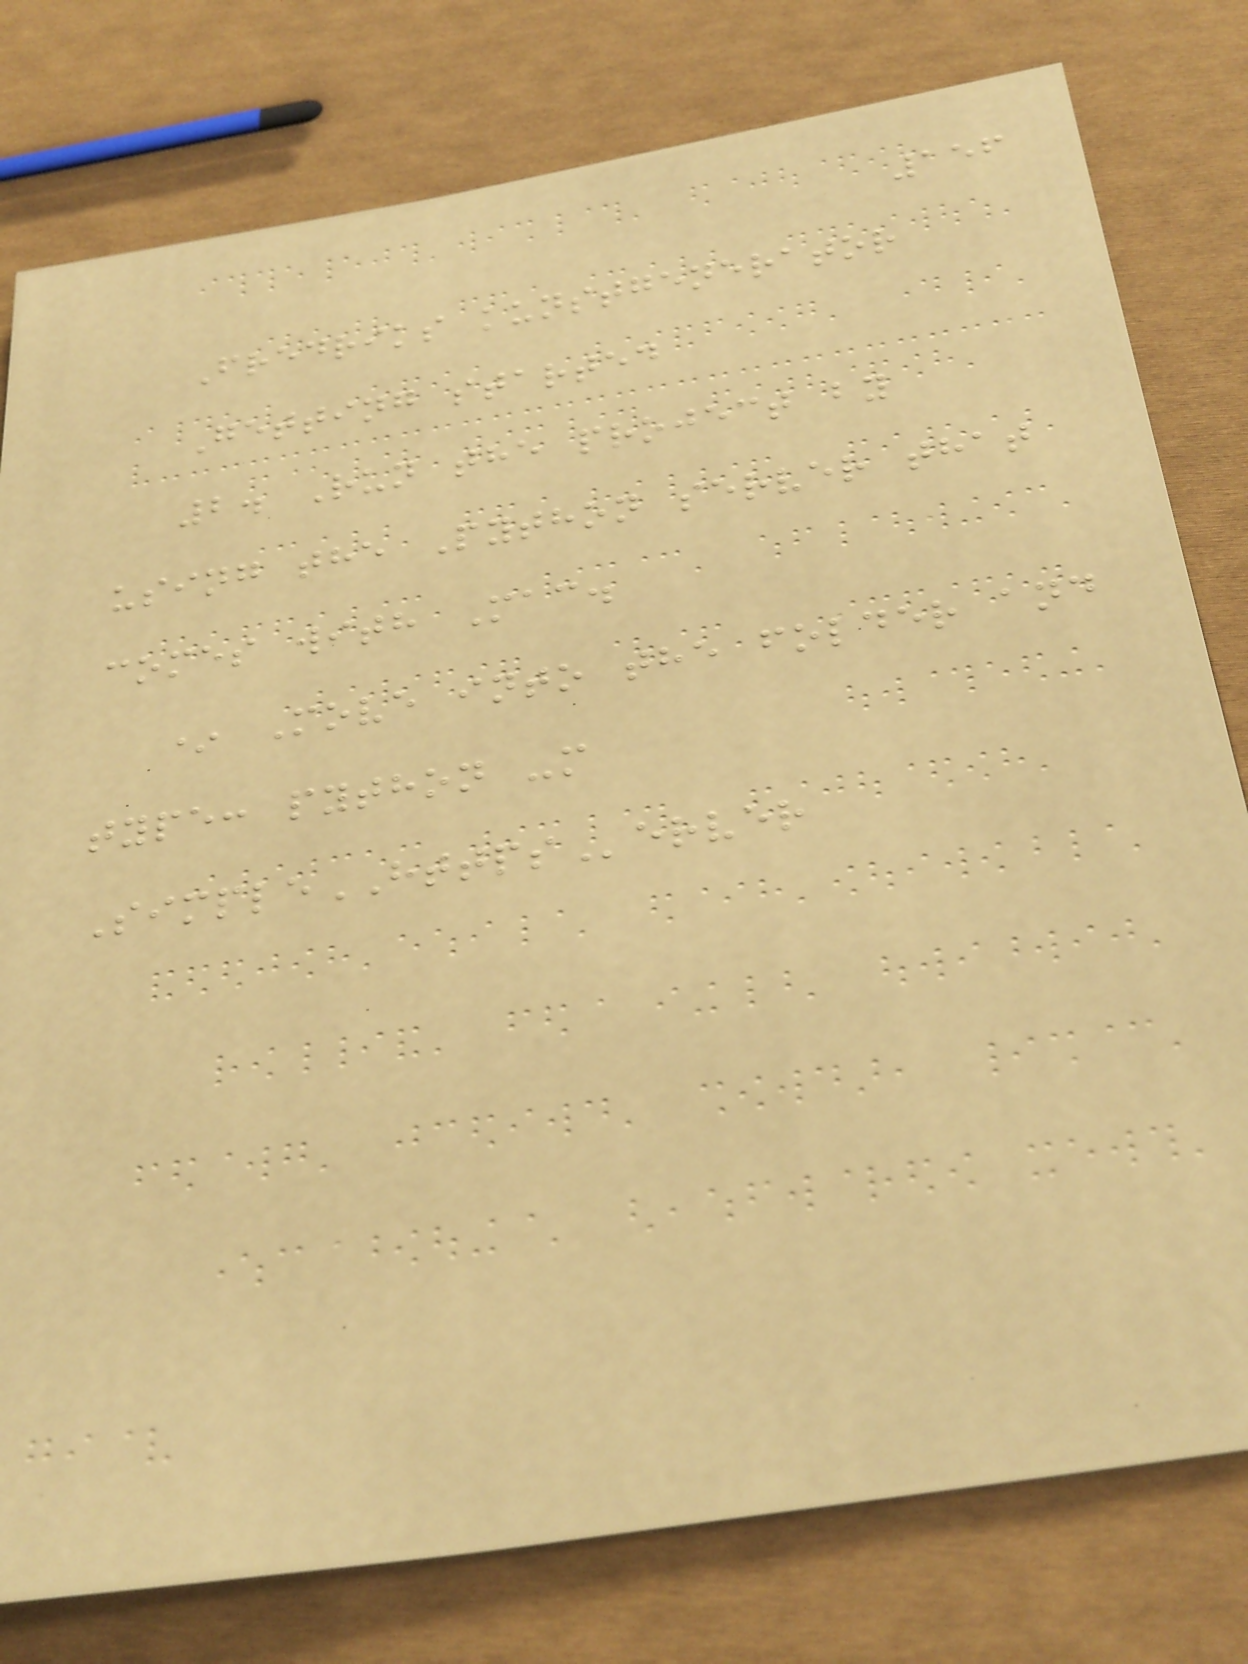156
Fredriks kunstgenerator
Getting started
2. Run the project by
using the Python server that
comes with Mac.
* Move into the folder and
type: python -m
SimpleHTTPServer
